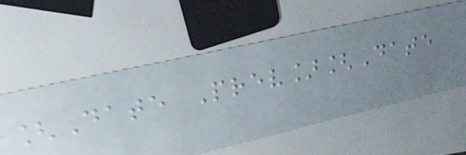[Date Prev][Date
